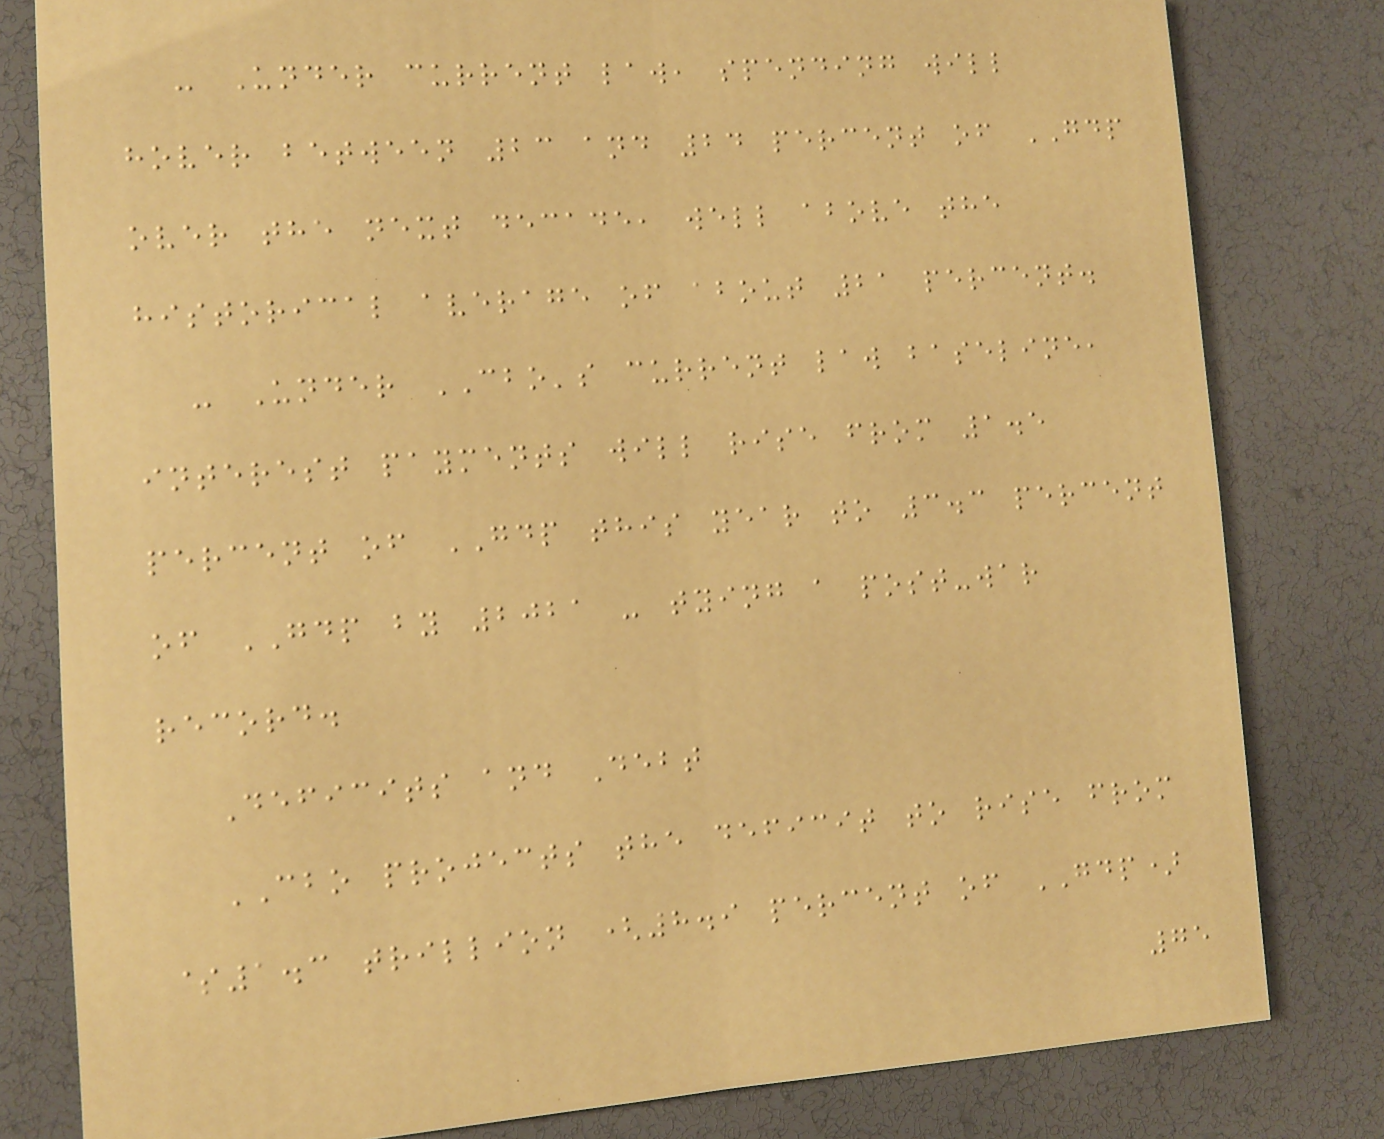- Under current law, spending will
hover between 23 and 24 percent of GDP
over the next decade, well above the
historical average of about 21 percent.
- Under CBO's current law baseline,
interest payments will rise from 1.5
percent of GDP this year to 3.3 percent
of GDP by 2021 - tying a post-war
record.
Deficits and Debt
CBO projects the deficit to rise from
$1.3 trillion (8.9 percent of GDP)
75
